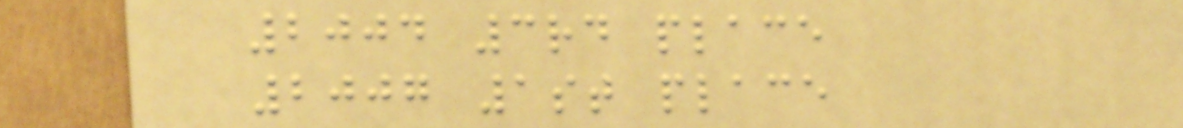2004 3rd place
2007 1st place
